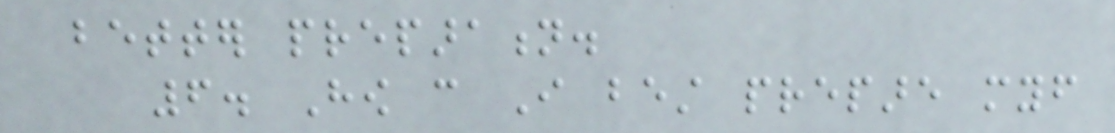better preparation.
6. How can I best prepare myself
